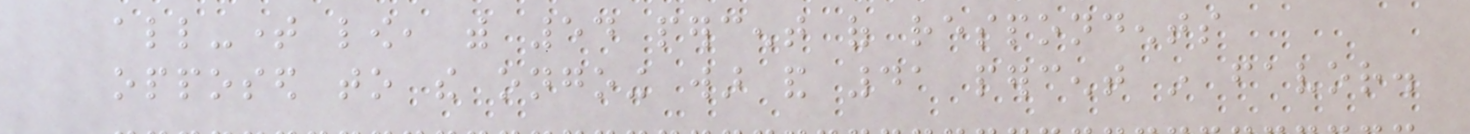all-time low, with 54 percent of respondents
opposed to the ongoing war and 41 percent in favor.
